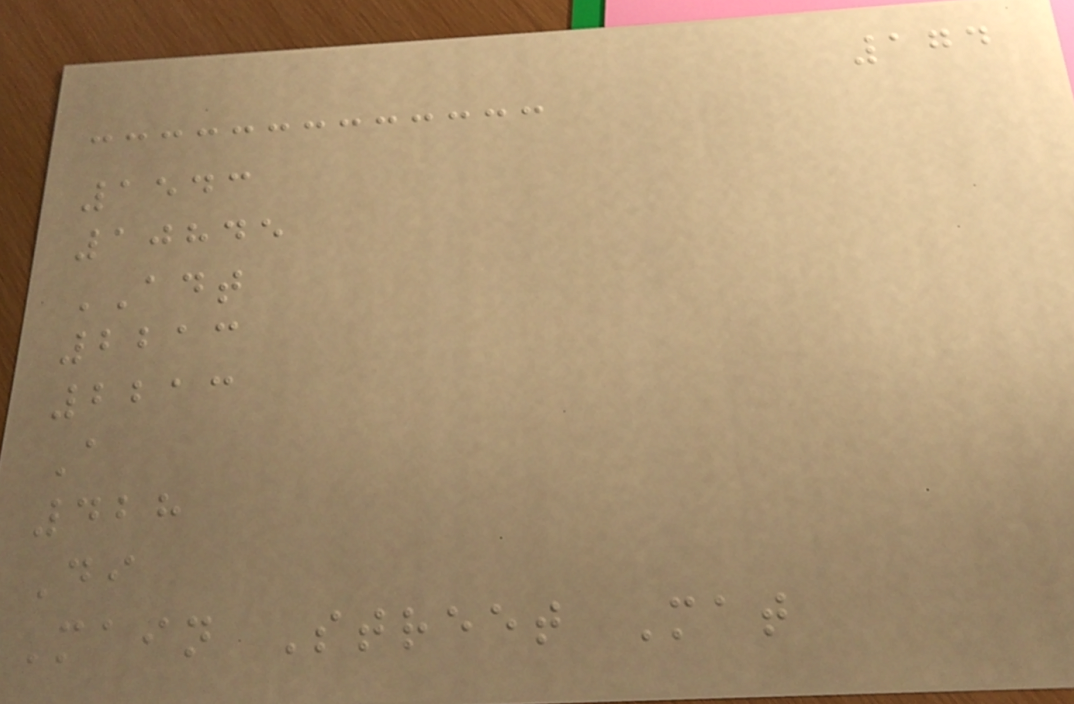174
1543
10845
ADT
2213
2213
A
428
Di
Main Street Mat
